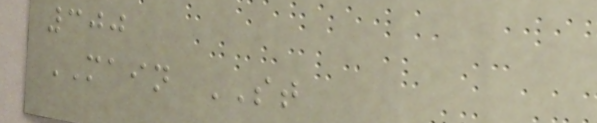300
MAIN ST
